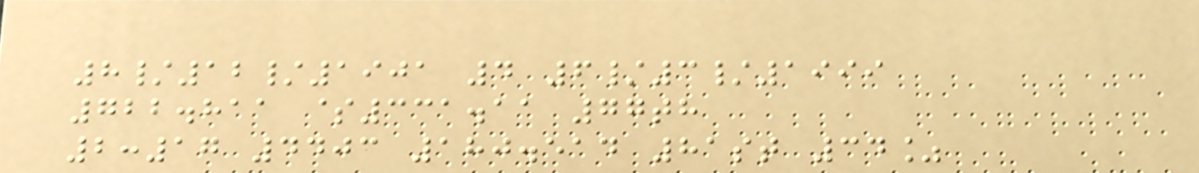8/12/1901 4 6/3/1999
722.811 $331.11 77th
2:17 4403 180.514 81st 34%
